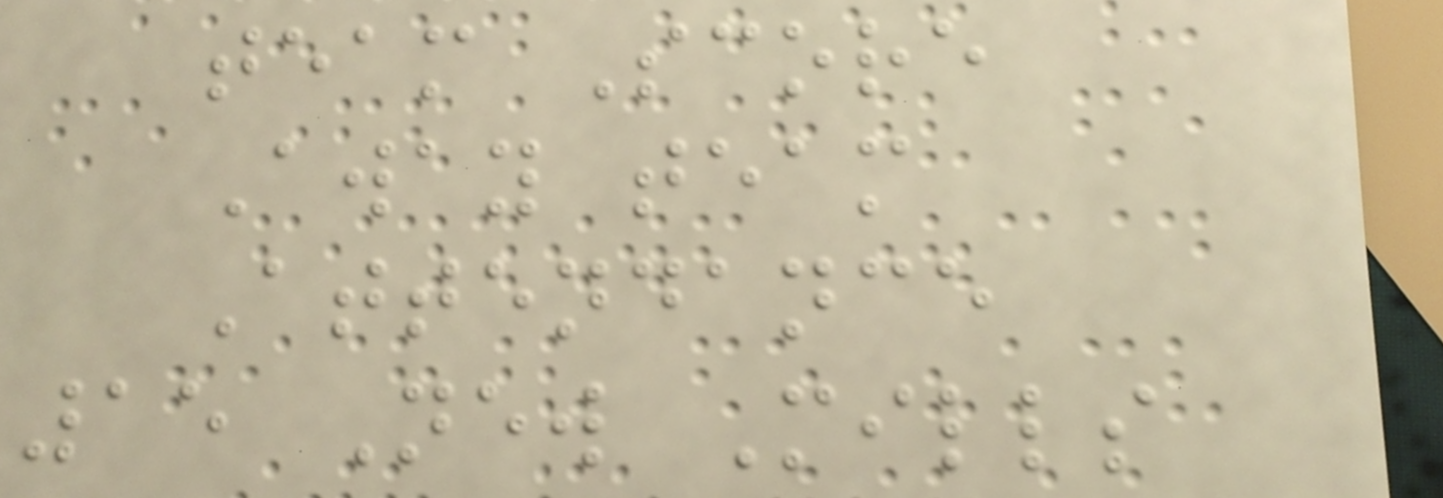team Score
Away team
Attendance
15 New Mills
